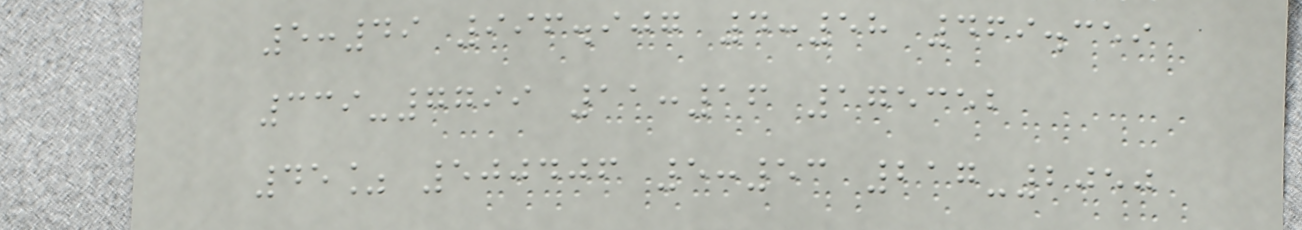5:49 996.907 4:58 469.359
339-7799 11:16 175352
45% 500406 5:53 217-2050
